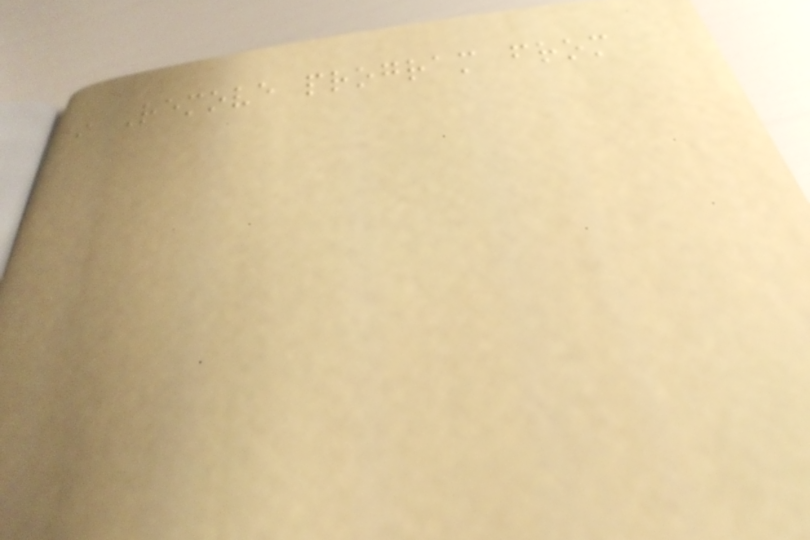* Remove program from
